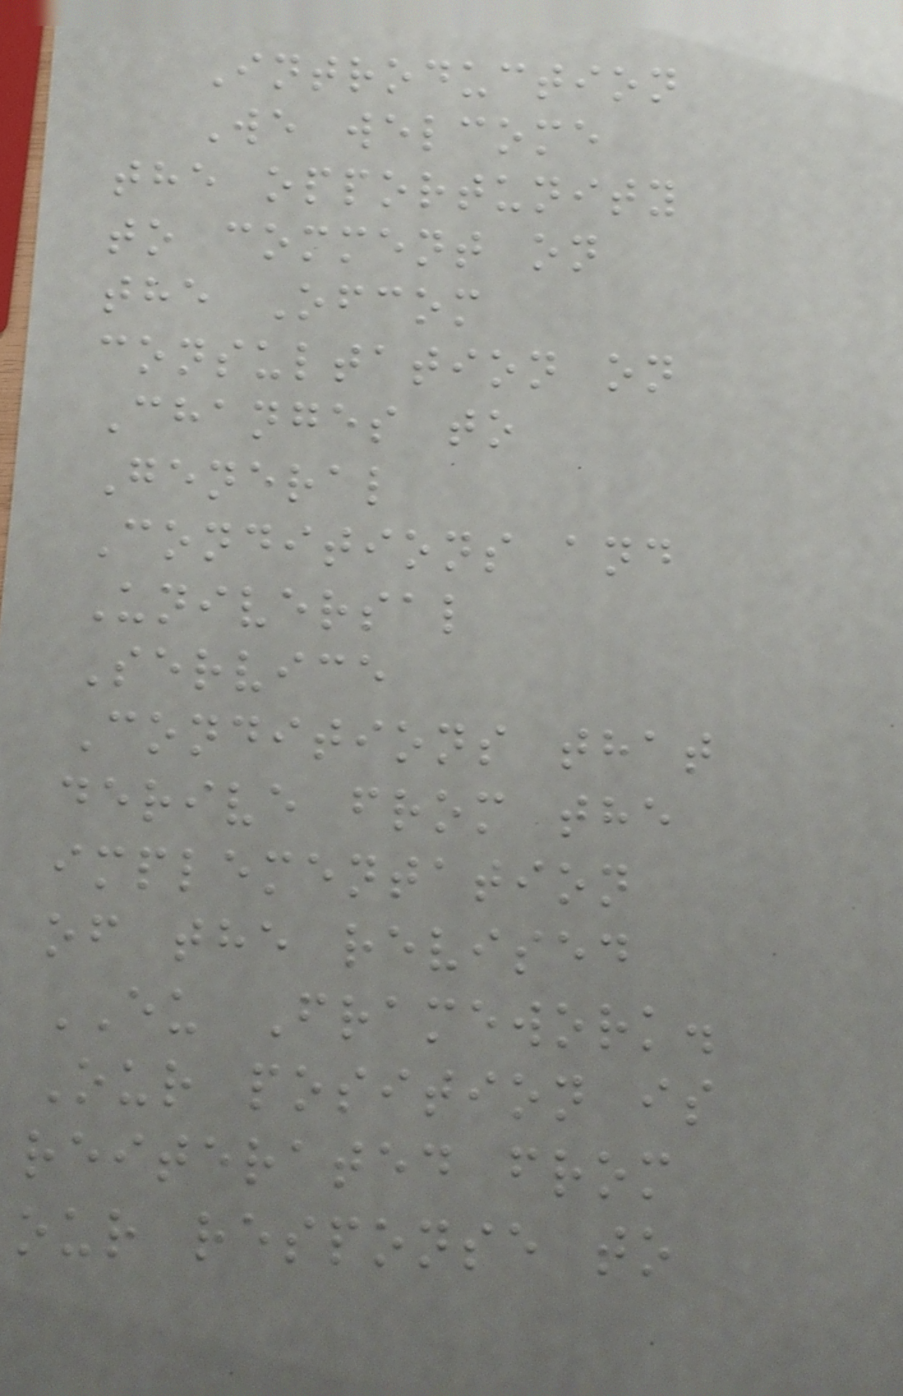Introduction
We welcome
the opportunity
to comment on
the Ofcom
consultation on
Changes to
General
Conditions and
Universal
Service
Conditions that
derive from the
implementation
of the revised
EU Framework.
Our position is
reiterated from
our response to
